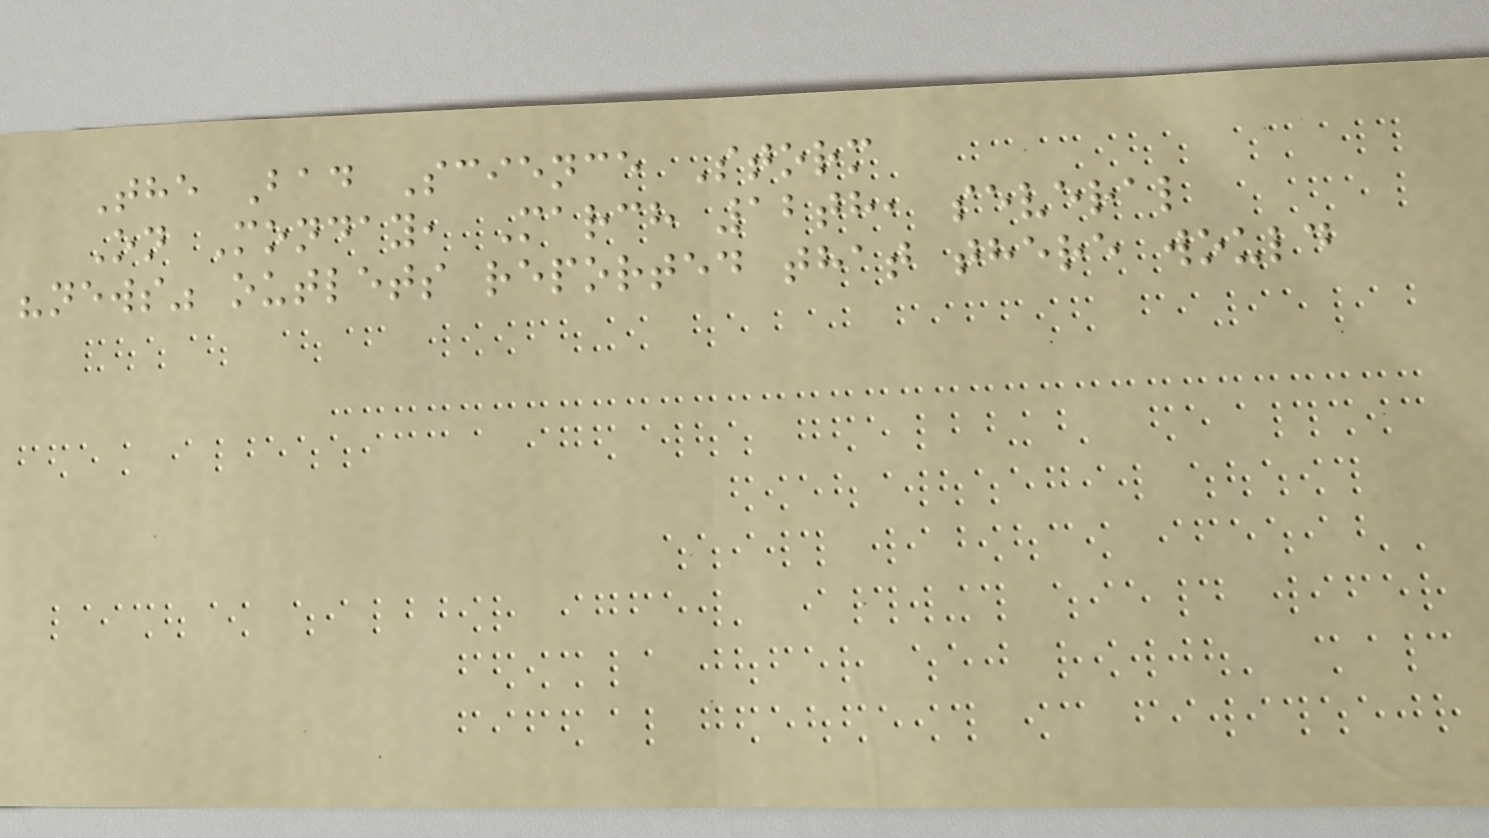The Bad Science Storm
On Monday, March 12th, several
"news" outlets reported that there would
